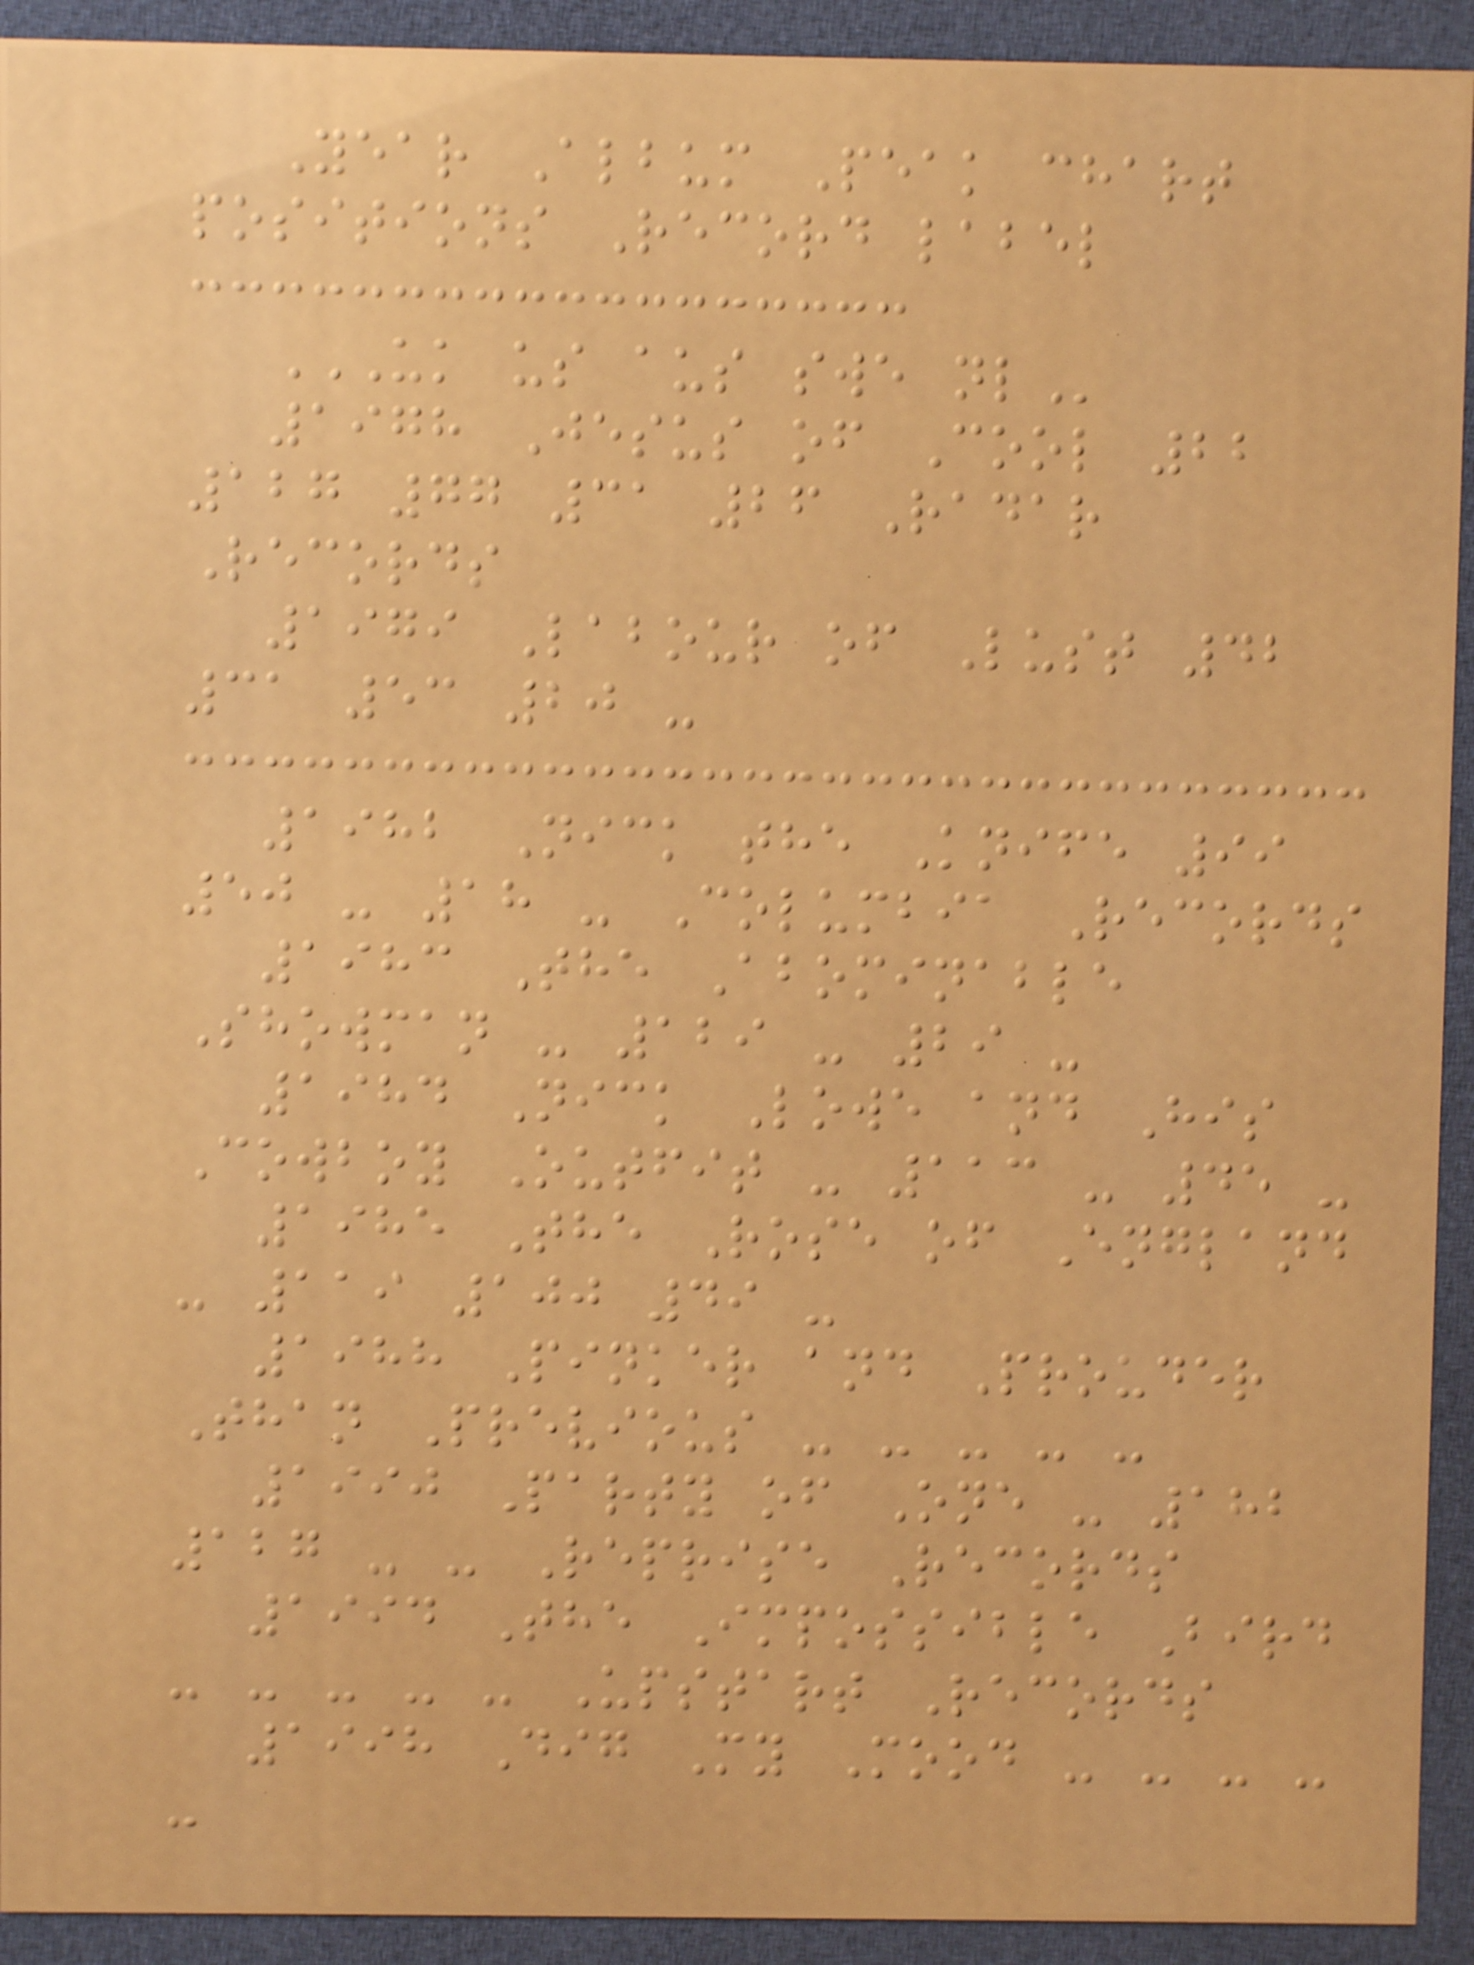Year Album Peak chart
positions Record label
UK US AUS SWE NL
1978 Jesus of Cool 22
127 77 31 26 Radar
Records
1979 Labour of Lust 42
31 53 20 -
1982 Nick the Knife 99
50 - 18 - Columbia Records
1983 The Abominable
Showman - 129 - 29 -
1984 Nick Lowe and His
Cowboy Outfit - 113 - 45 -
1985 The Rose of England
- 119 100 49 -
1988 Pinker and Prouder
Than Previous - - - - -
1990 Party of One - 182
127 - - Reprise Records
1994 The Impossible Bird
- - - - - Upstart Records
1998 Dig My Mood - - - -
-
